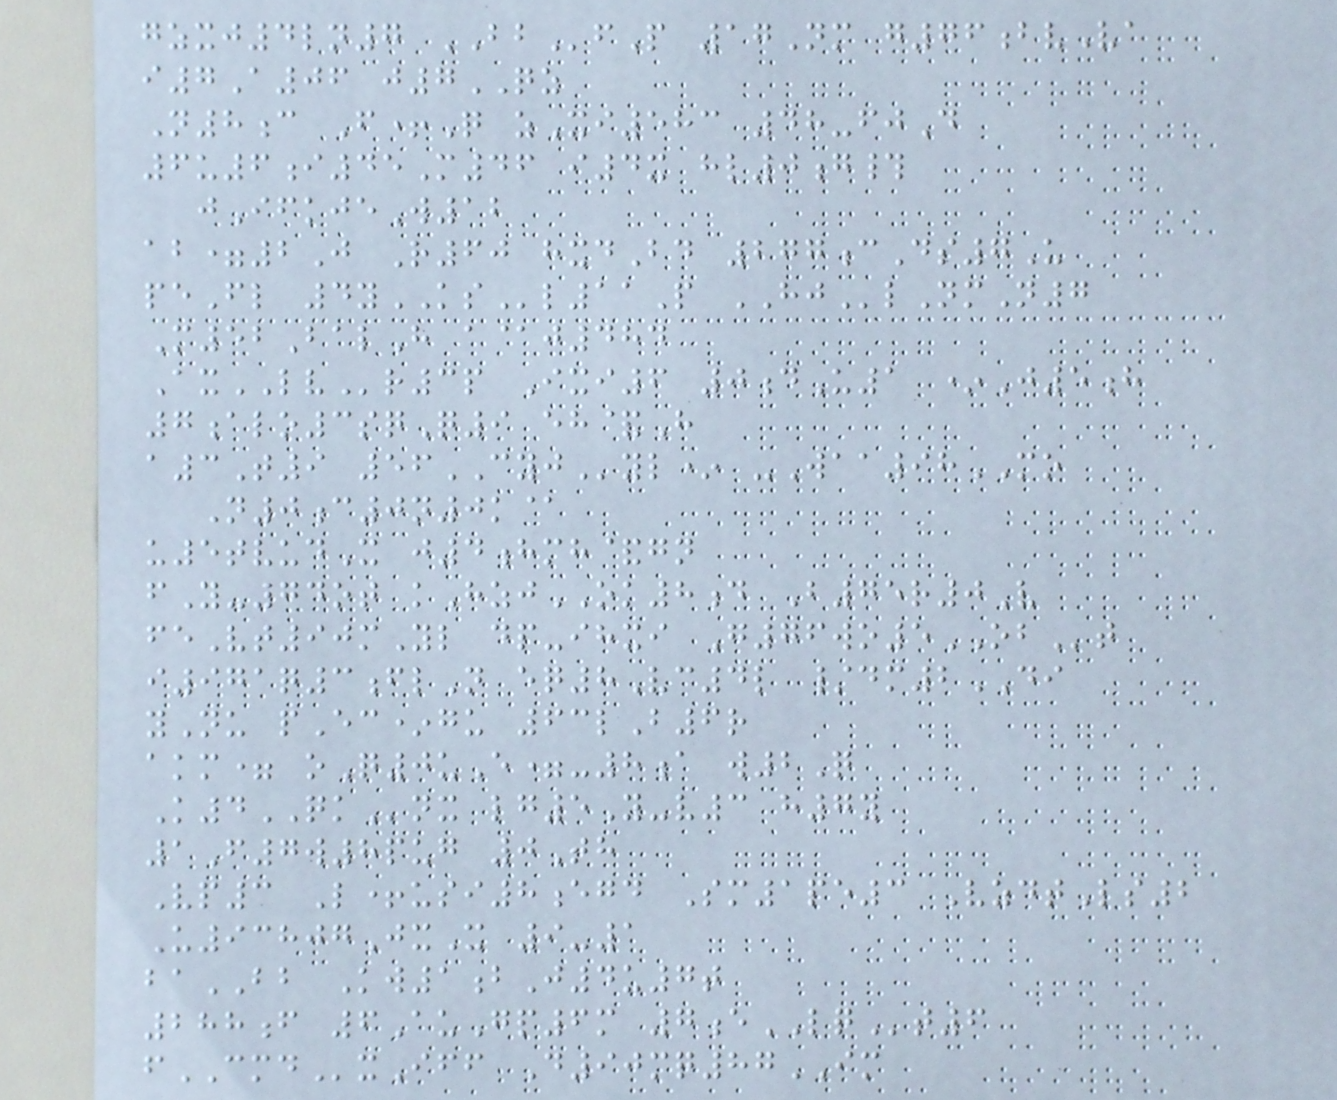gzxj4ln7 BBfP 17Nm g76bvVa
i7A06 j7QZ
N8c F+Q zXi583 48-fjD
6u6i45M46 i4x hl0g#
jIfkjeW12
ab=2J R60 hxdBd 277cDs7U
peFl 4yKSl11P HJlNmN7
M52BalH a@j484
AxLVr3p Ixi6 0dU1 *J5h
7alo3sqQ9 eh&H
a3T9 56CYJyl* -Waa98MO
N0c0n0k@
u5tvudX j4hmh&gn
fY-74ot kHzjOK8d B75r0V
feVt90mYl dp-ihxi G76wo5OBt
i971q3flN eq8Vc4l /dm2DI
yNu pEc*gu 63lB6r
akm= oQ0uE=-8a w2Q
K4QKnx lg5Y-v3 h7y
1F7w8pug 0Th
Vp3 L+usi8egd Sm1pe3 VzdtLs2
U93807JxX 9-1
baBB Kw1bJ4u7t
288f 6AuGp6m 7eLQt6
fCMDxIff D90mq87IM
